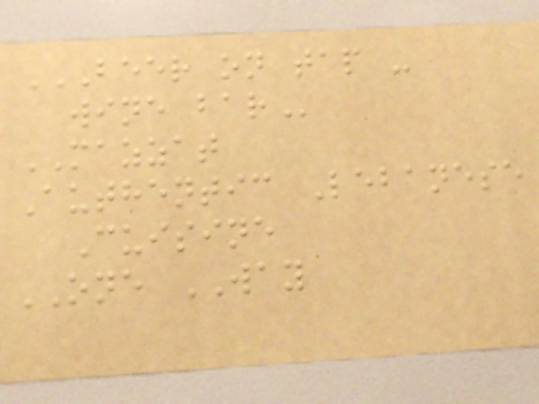BEER ON TAP -
WINE BAR
MAZZAT
Authentic Lebanese
Cuisine
ONE WAY
